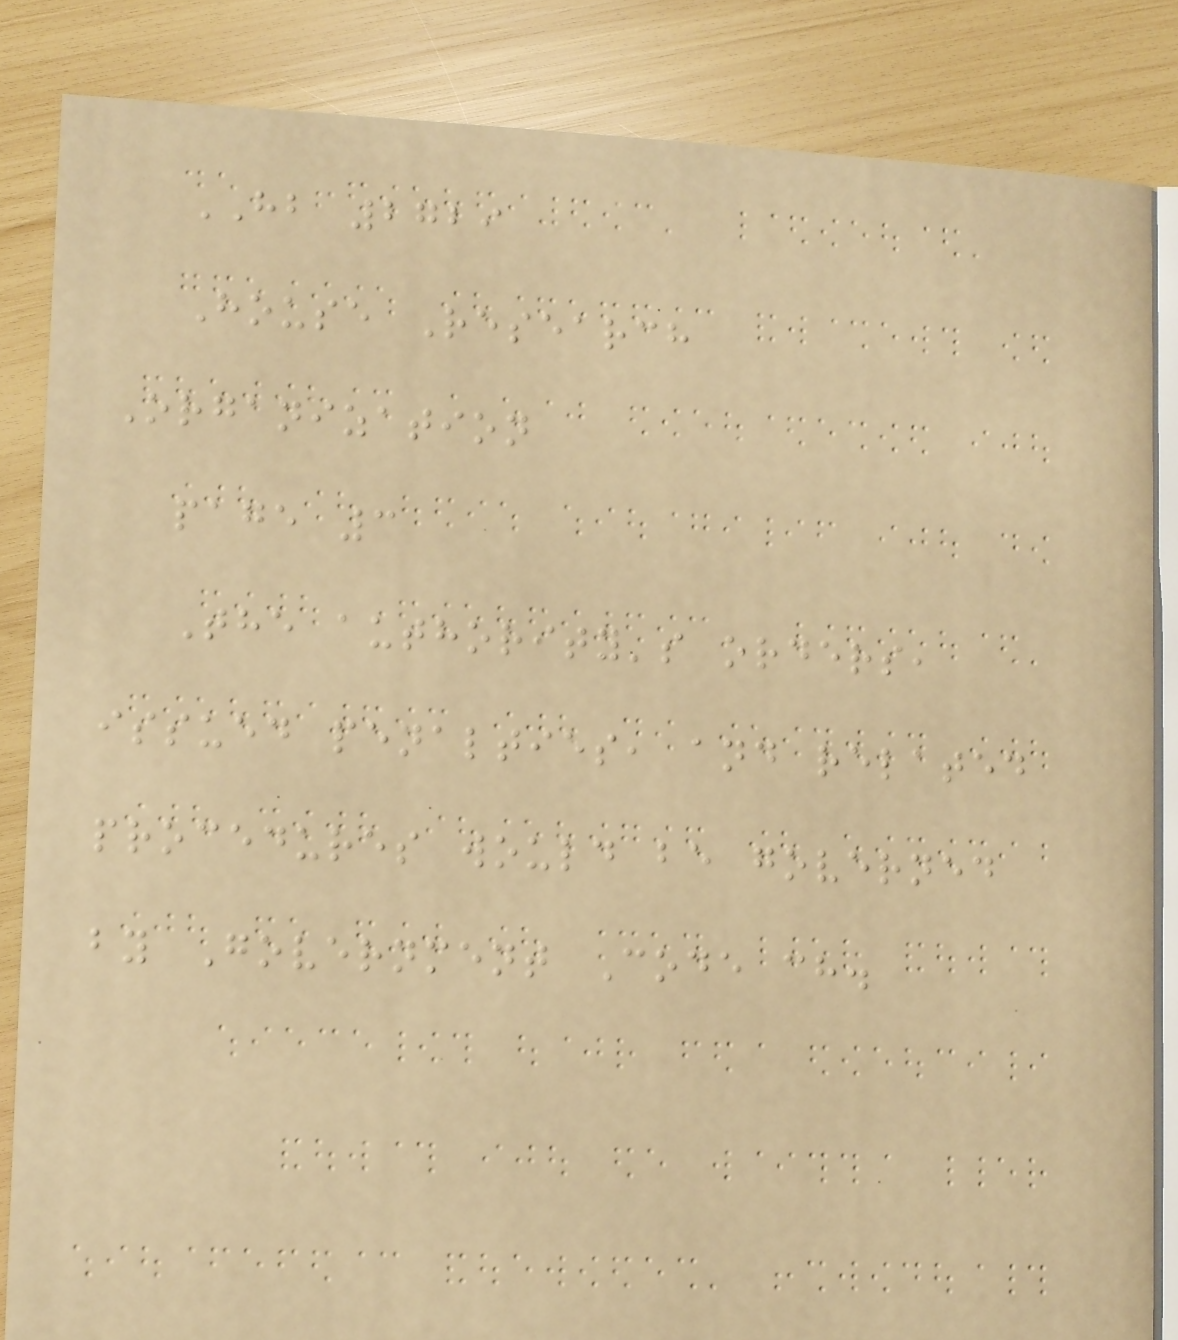HB 2729
House Research
Organization
page 3
The authority's orders,
issued penalties, and related
procedures would be governed
by Government Code ch.
